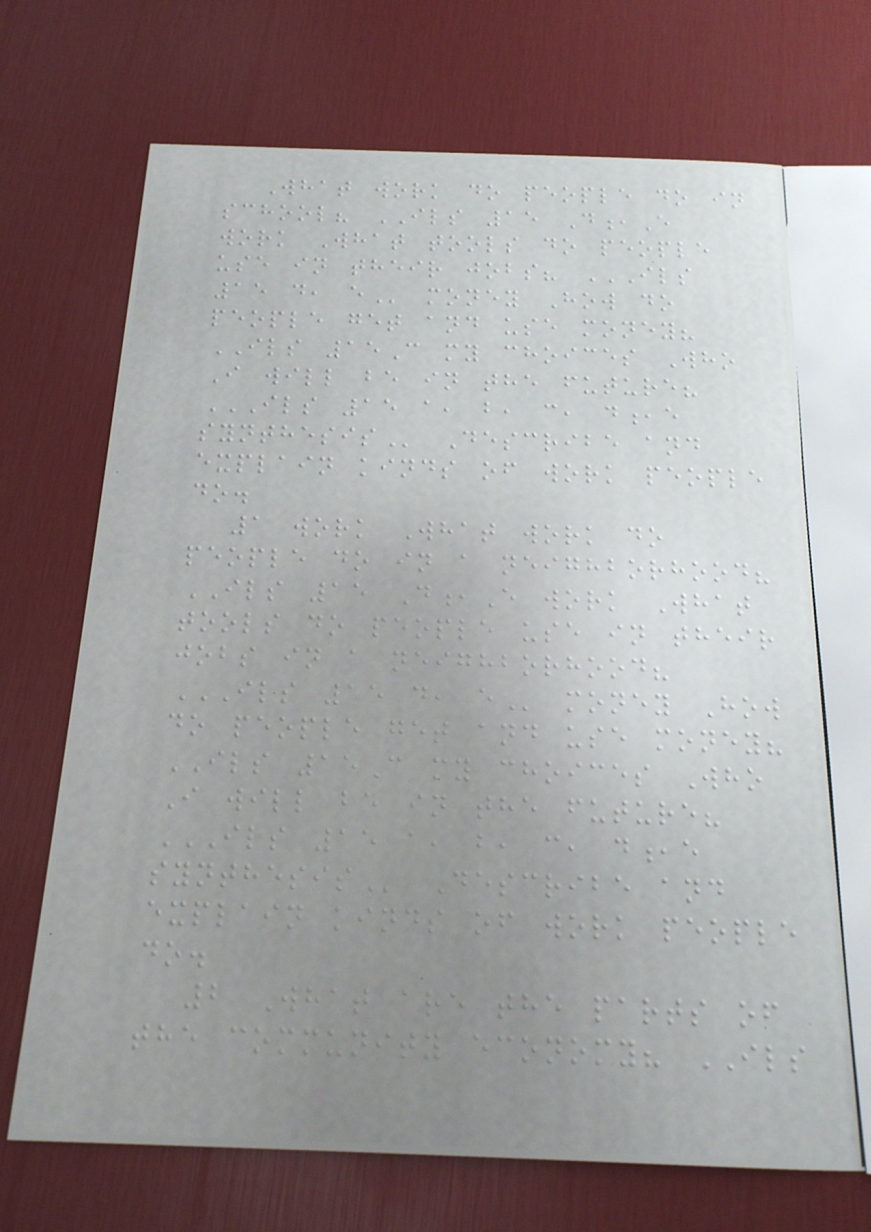What work do people do in
school? ILS 15 D,E
work What tools do people
use in their jobs? ILS
15 D, E money How do
people get and use money?
ILS 15C my choices Who
I will be in the future?
ILS 15 A, B, C, D,E
SYNTHESIS Describe and
explain kinds of work people
do.
1 work What work do
people do in a neighborhood?
ILS 15 D,E work What
tools do people use in their
jobs in a neighborhood?
ILS 15 D, E money How
do people get and use money?
ILS 15C my choices Who
I will be in the future?
ILS 15 A, B, C, D,E
SYNTHESIS Describe and
explain kinds of work people
do.
2 What are the parts of
the community economy? ILS
